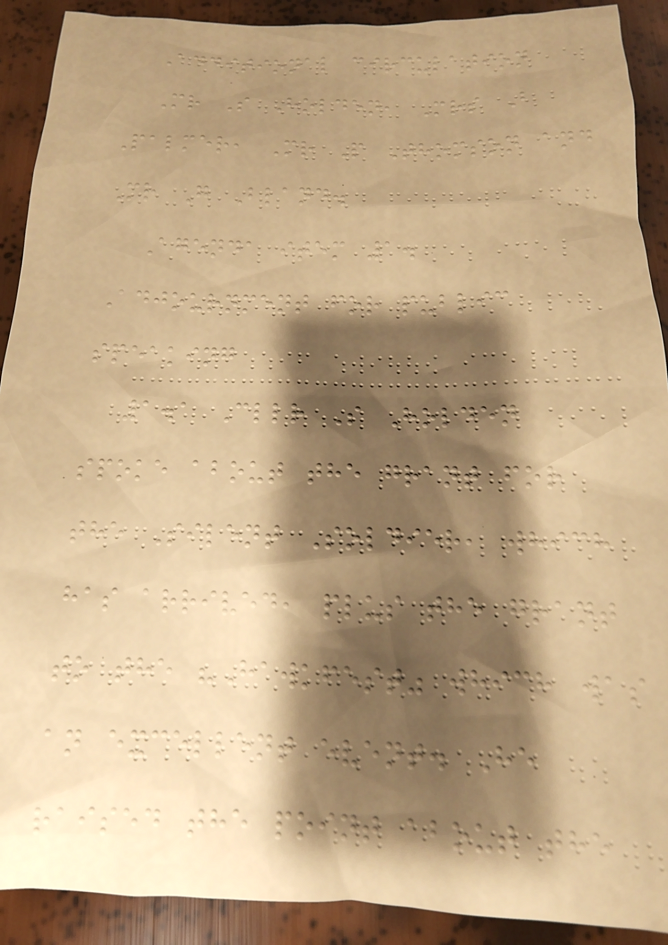Additional circulation
Mr S Holden, Mrs B
Palmer, Mr P Thomson and
Mr G Bland.
Agenda item 1.
Adjournment for public
speaking
1.1 Cllr S Holden
spoke about the grant for
the Silent Soldier, which
has arrived, plus the grant
to the "Hawkfest" which was
an excellent event. He
raised the point about the
